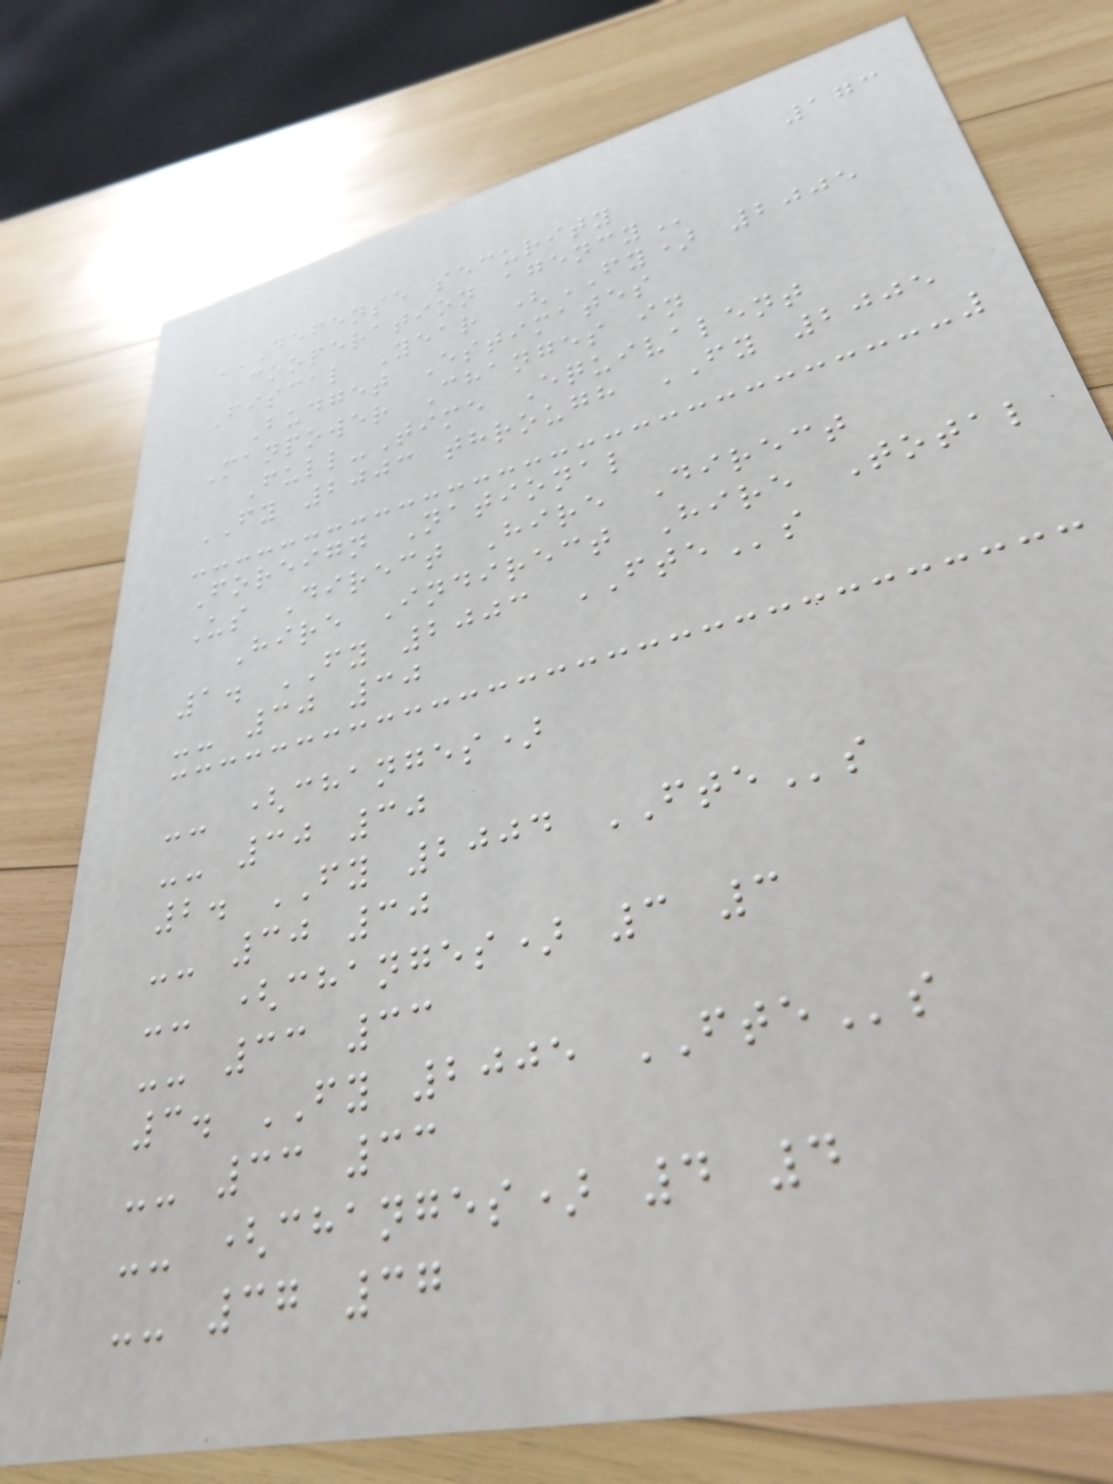173
DEFENSE SECURITY
COOPERATION AGENCY
Fiscal Year (FY) 2005
Budget Estimates
Manpower Changes in
Full-Time Equivalent
FY 2003 through FY 2005
Foreign National
Us Direct Hire Direct
Hire Indirect Hire Total
1. FY 2003 FTEs
-- 30 30
-- (changes)
-- 30 30
2. FY 2004 FTEs
-- 30 30
-- (changes) 3 3
-- 33 33
3. FY 2005 FTEs
-- 33 33
-- (changes) 4 4
-- 37 37
